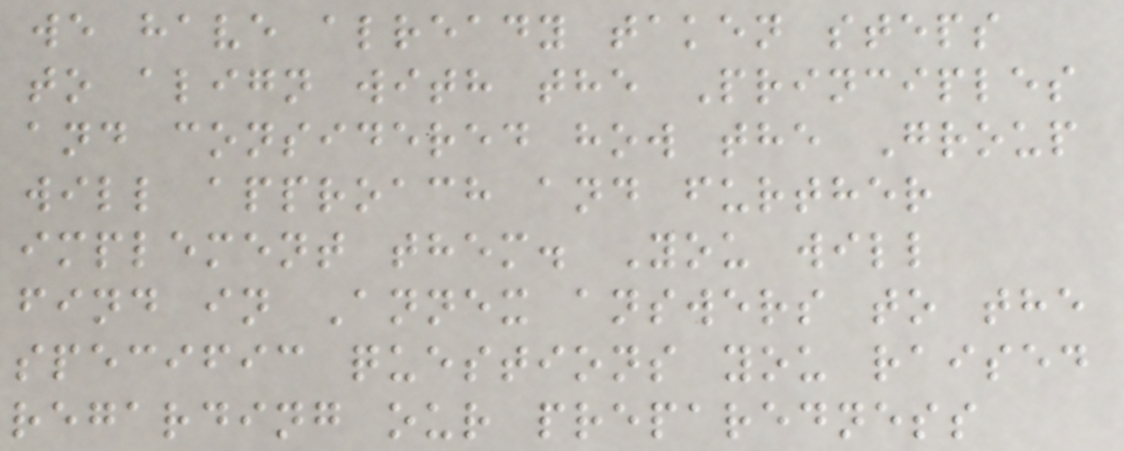we have already taken steps
to align with the Principles
and considered how the Group
will approach and further
implement them. You will
find in Annex answers to the
specific questions you raised
regarding our preparedness
